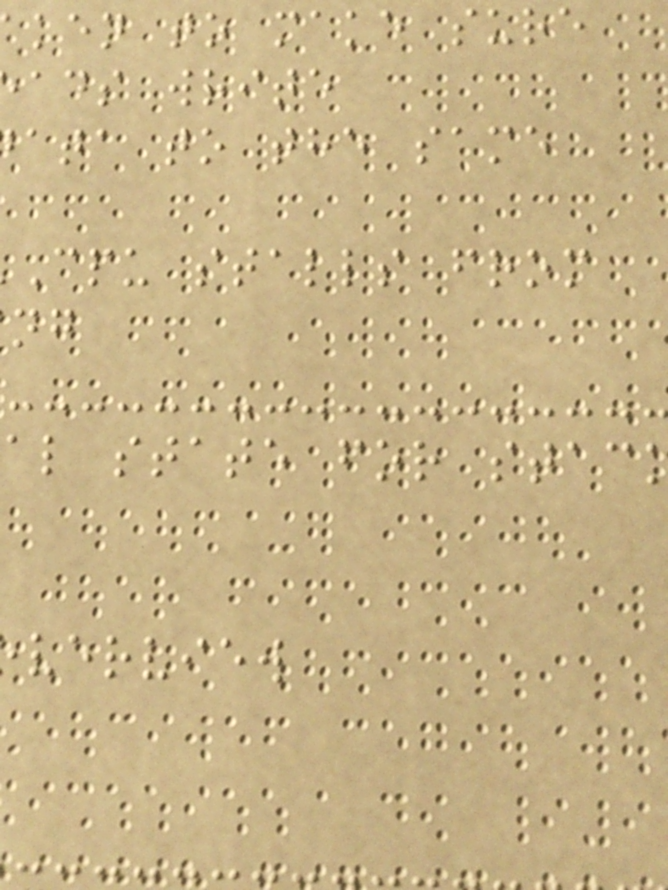ken to make sure
ads write
ata to the same
cpu stalls from
al state for stac
verview
